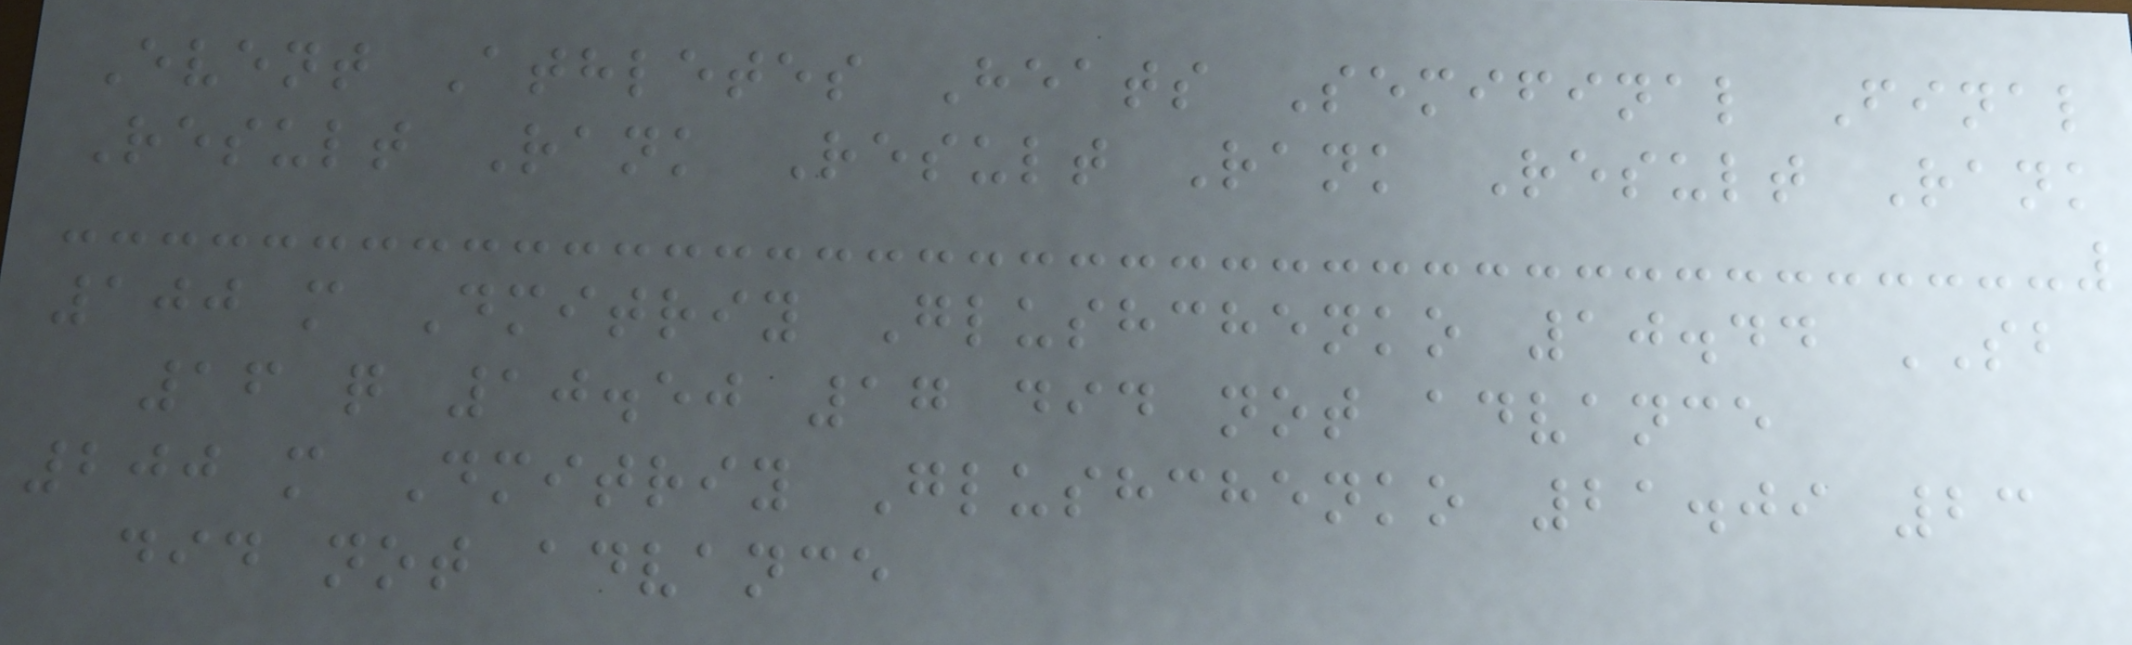Event Athletes Heats Semifinal Final
Result Rank Result Rank Result Rank
100 m Dmitriy Glushchenko 10.44 SB
16 q 10.50 17 did not advance
200 m Dmitriy Glushchenko 21.09 23
did not advance
